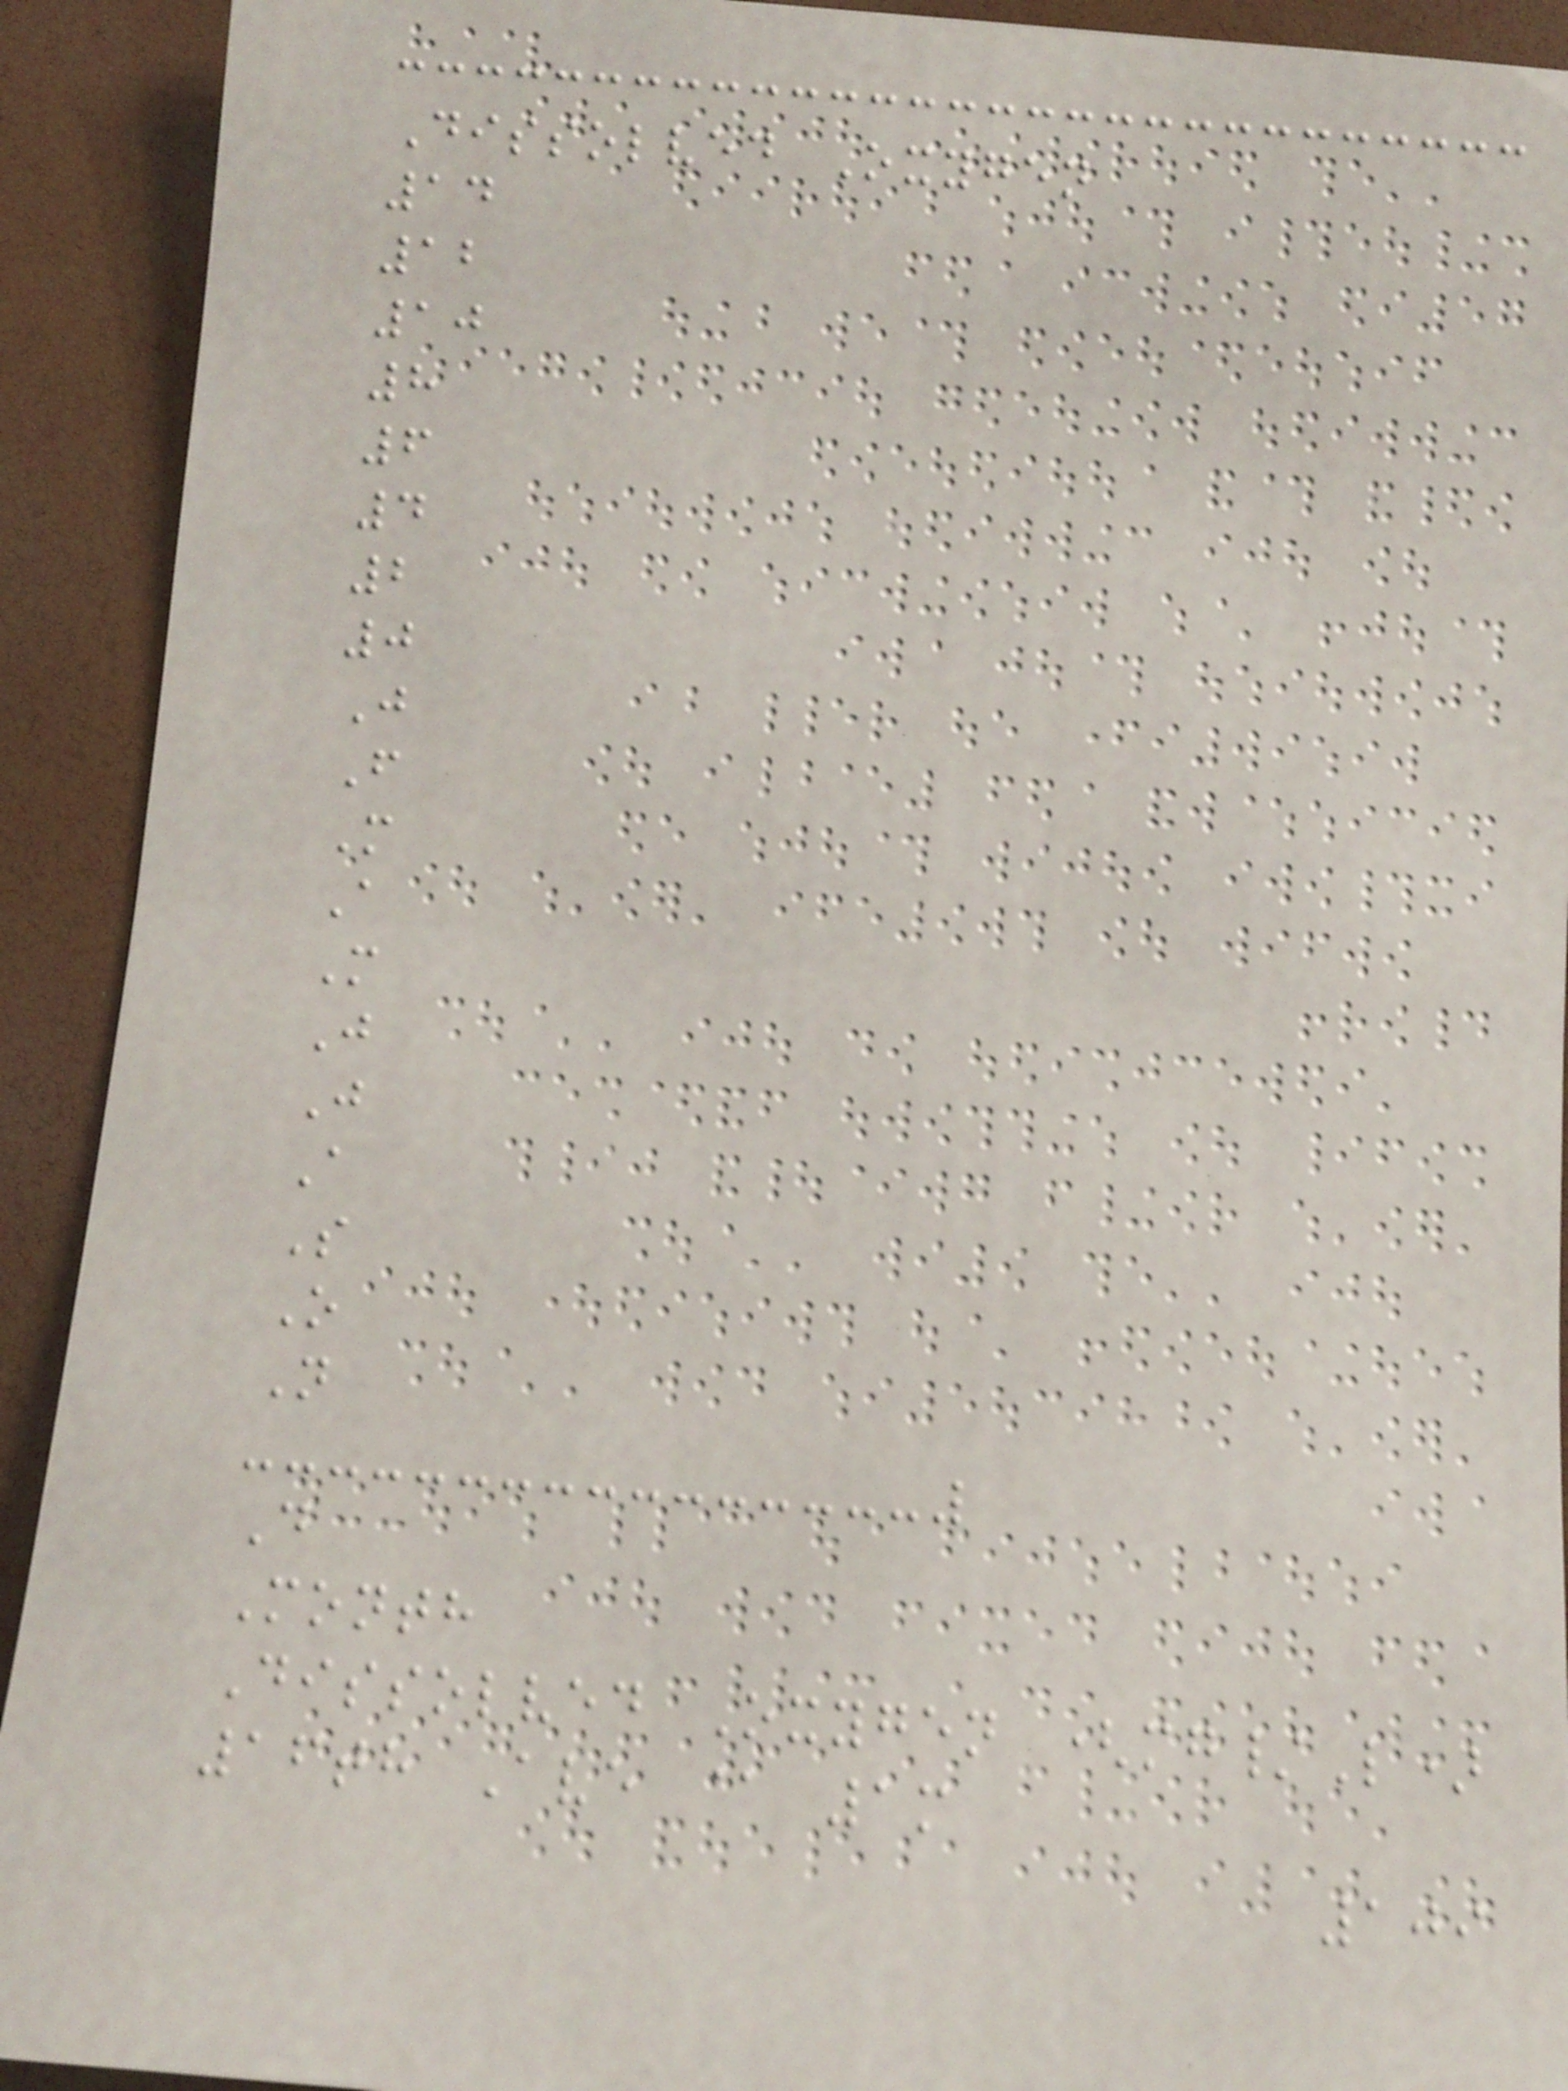Dissolved Oxygen
14
12
10
8
6
4
2
0
J
F
M
A
M
J
J
A
S
O
N
D
Month
Dissolved Oxygen (mg/L)
16th Ave @ 1m
109
